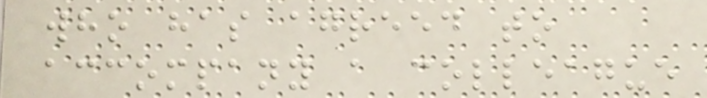who has agreed to
accompany a colleague
